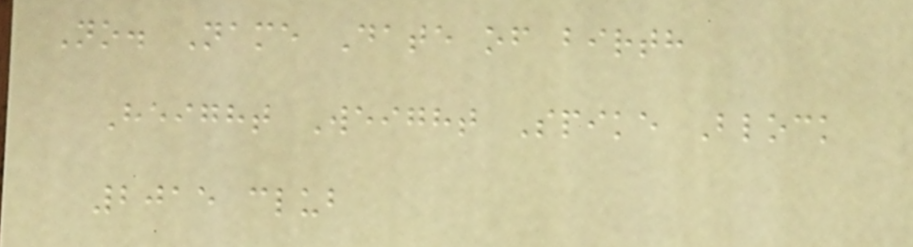No. Name Date of birth
Height Weight Spike Block
2015 club
